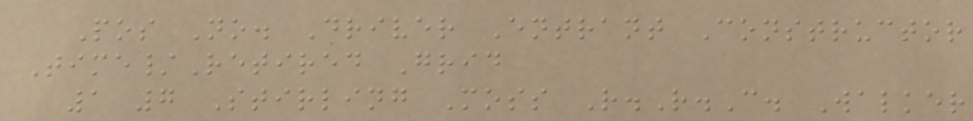Pos No. Driver Entrant Constructor
Time/Retired Grid
1 7 Stirling Moss R.R.C. Walker
